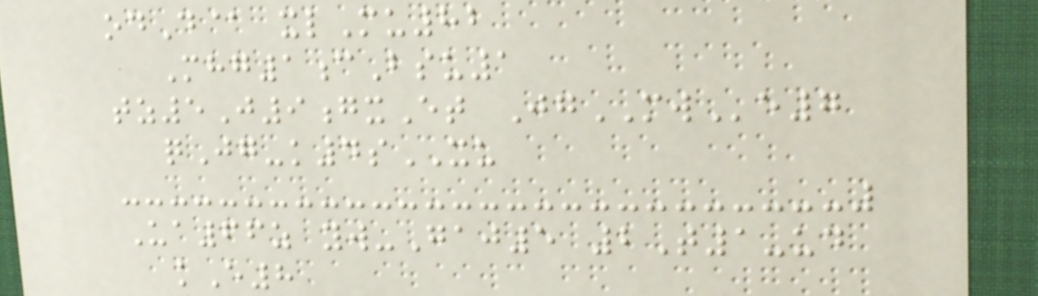odD@ xlMu82
Mhg1cBsu1
tz5J9gxEt JgMWe7
qJg-k4sXU
Ua66z yw-Gaj5 2T1-ud
kE8
